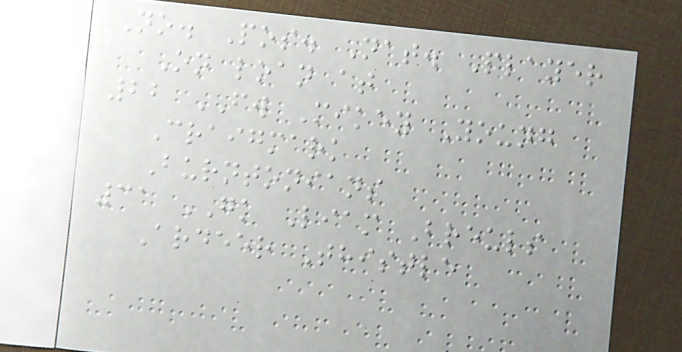No. Pos. Nat. Player
On loan at
22 FW Mikey Young
Craigmark
Burntonians
31 GK Liam Breuls
Ardeer Thistle
